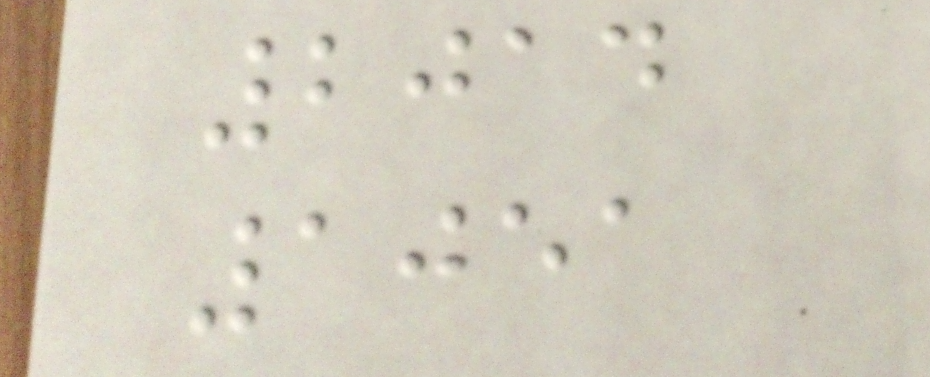2014
1051
